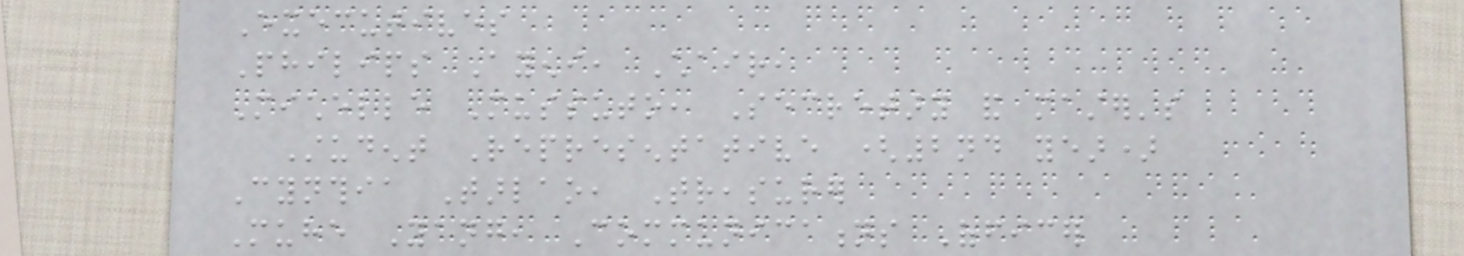Executives
Philips Ayeni, Chair,
Michelle Mussuto, Secretary and master's
Student Representative (2nd year)
Cynthia Tarlao, Treasurer
Muhe Yang, Communications Officer
